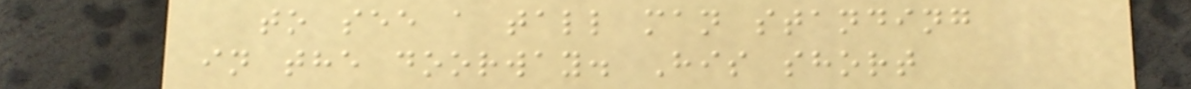to see a tall man standing
in the doorway. His short
